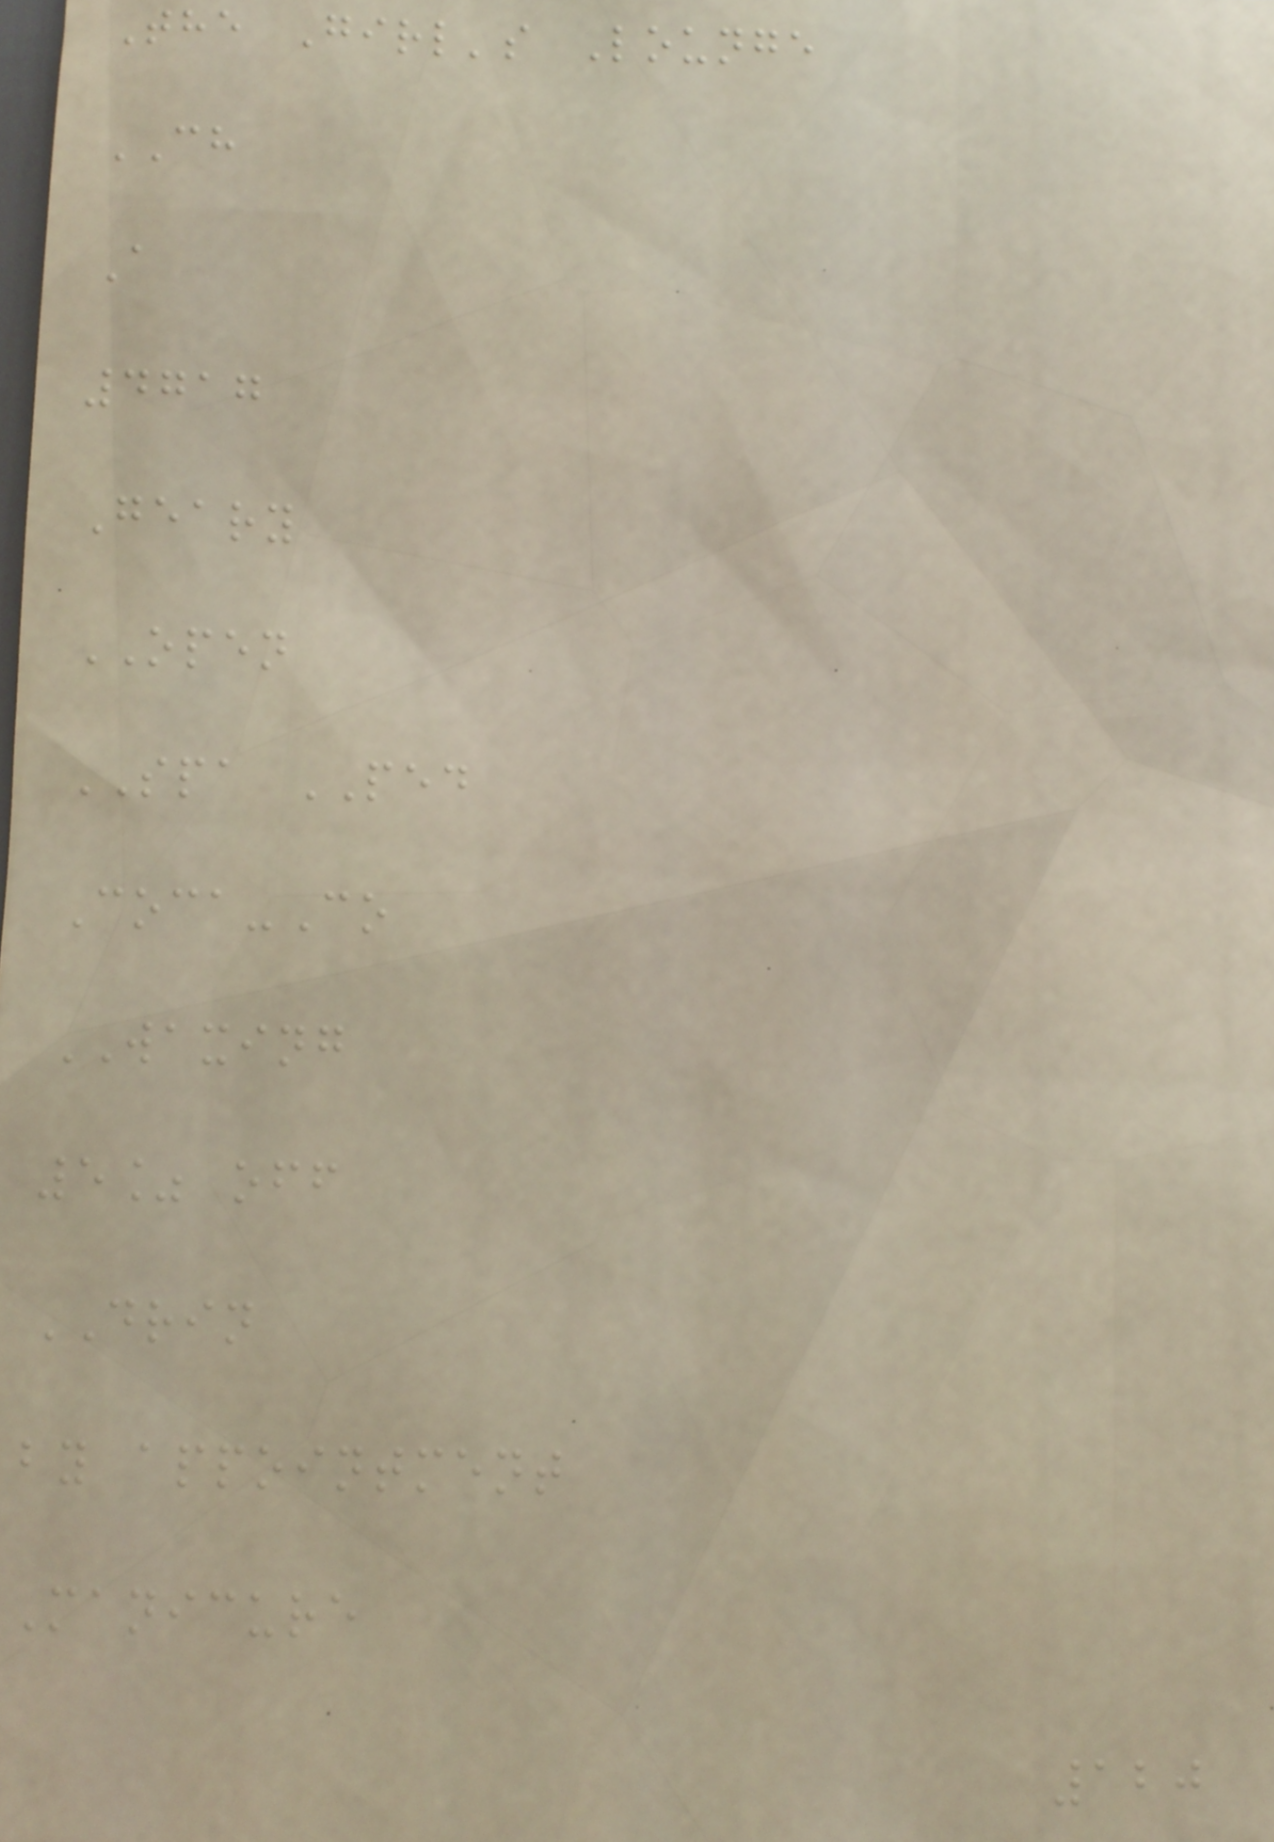The Girl's Lounge
CH
A
4717
Geary
OPEN
SPA PED
Coca-Co
WAXING
5% off
DRIN
by appointment
Manicure
120
